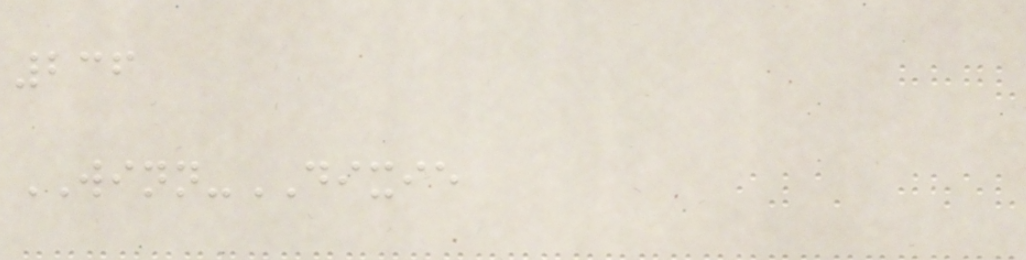236
WINN-DIXIE
